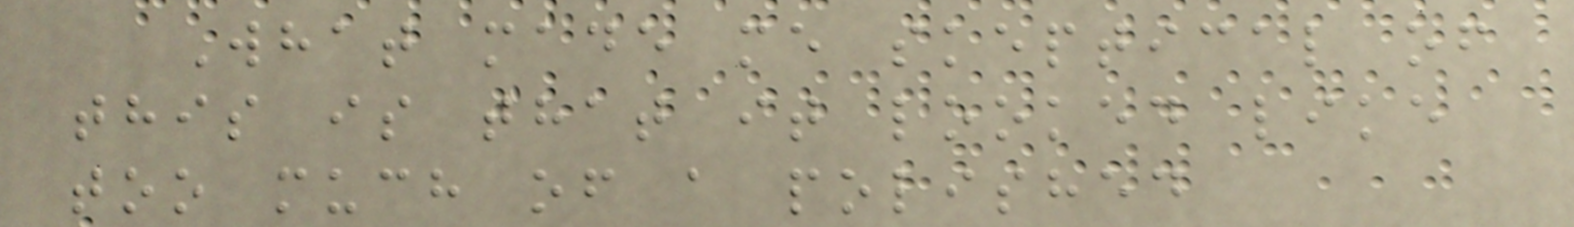What made me skeptical of
this is that it looked like
too much of a polished
